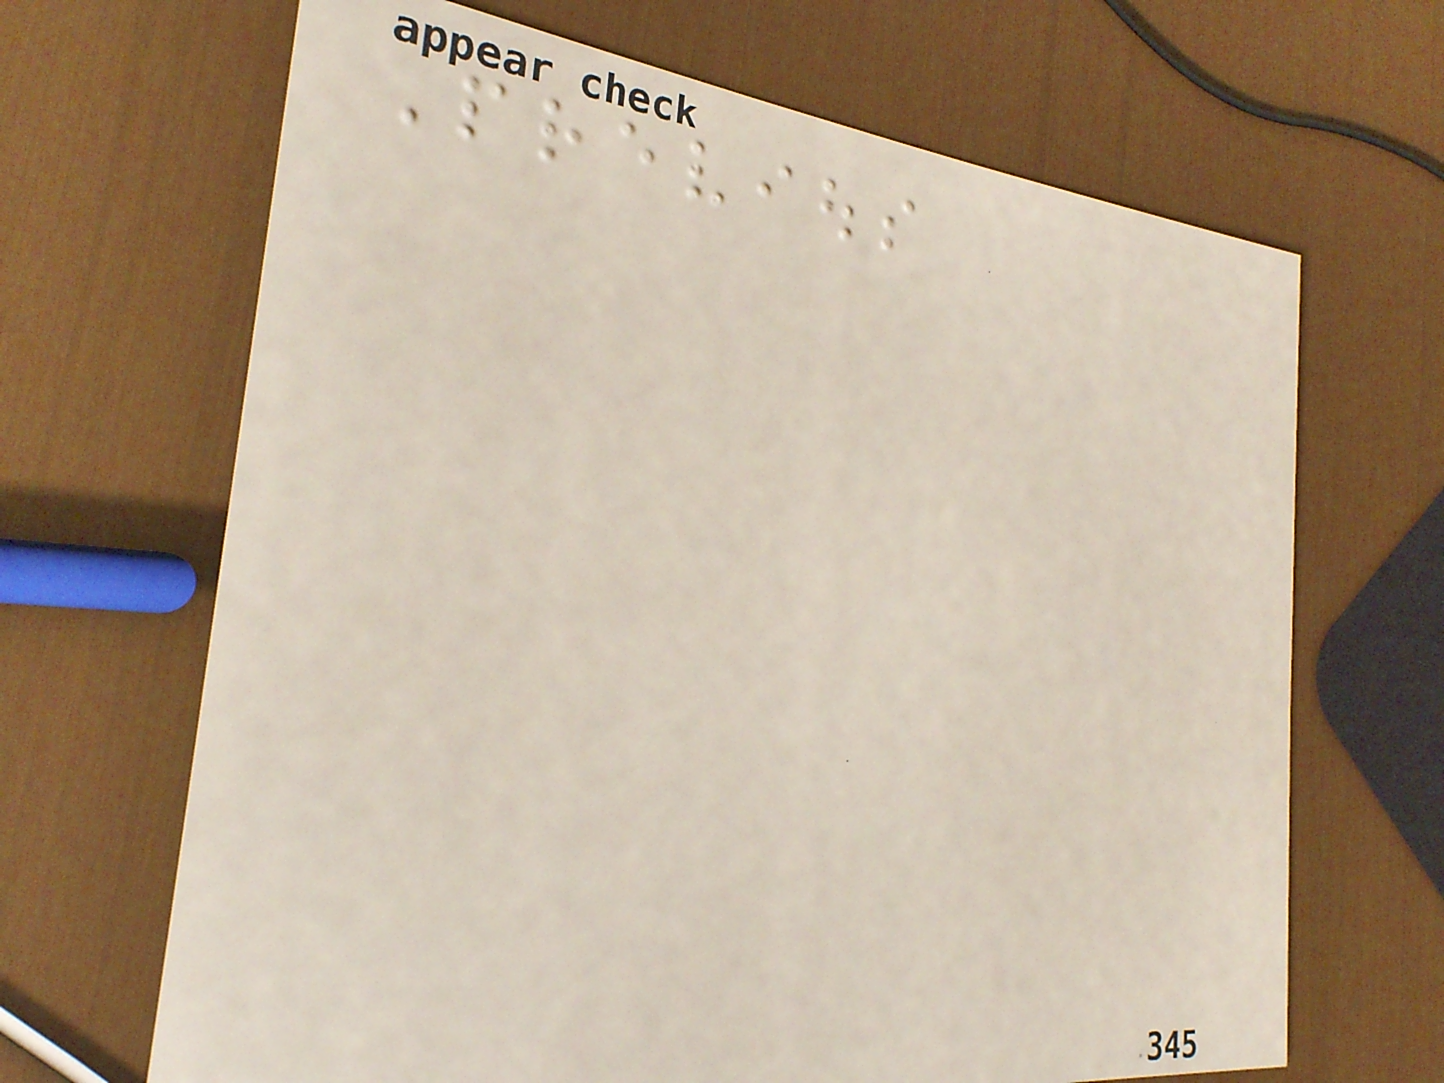Previous
